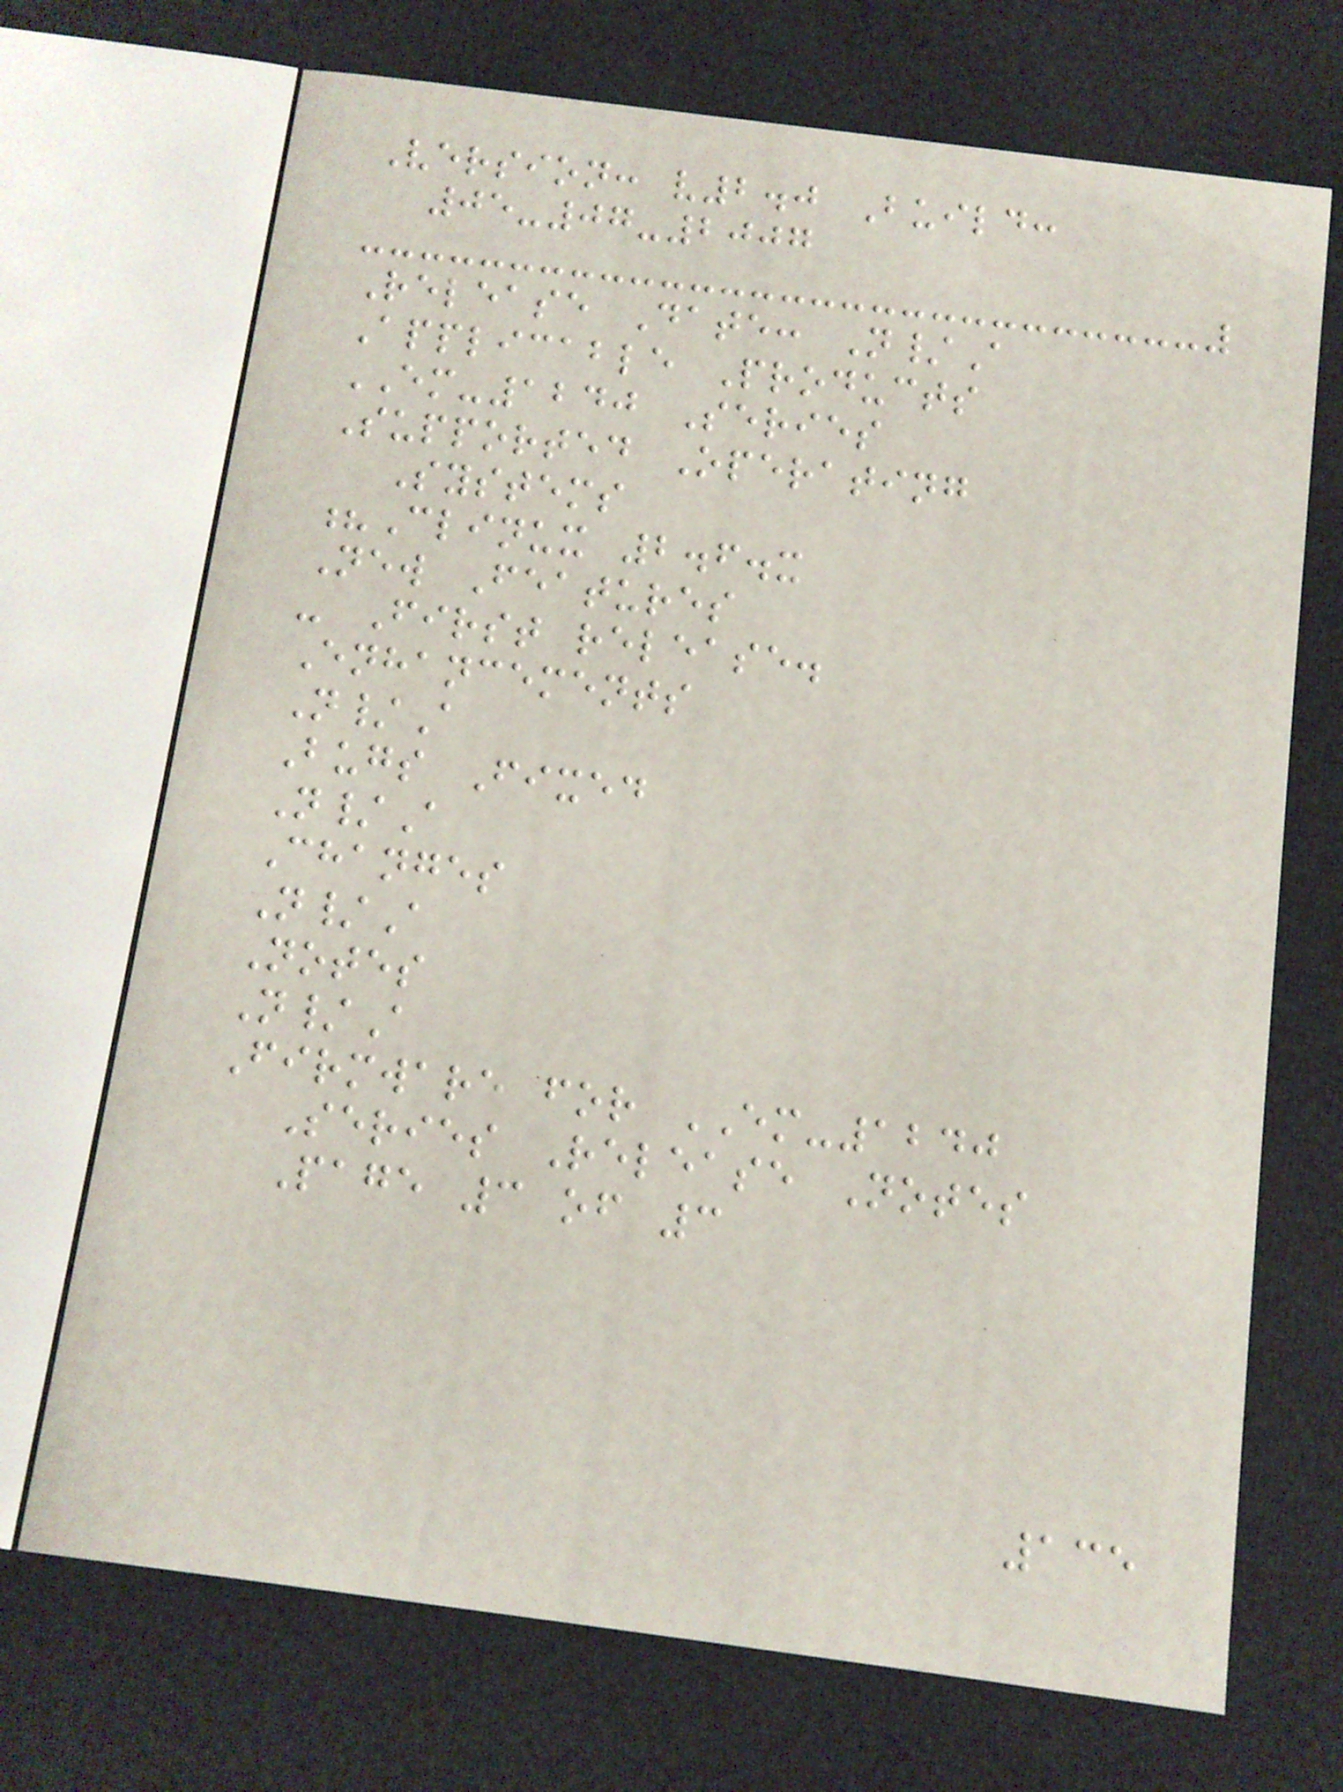Version: v2.0 Build:
05-07-2007
Release Date: N/A
Applicable Products
EM-1240 Series
Supported Operating
Systems
?Clinux 2.6.x
New Features
- First release.
Enhancements
N/A
Bugs Fixed
N/A
Changes
N/A
Notes
N/A
Firmware for EM-1240
Series Release Notes
Page 3 of 3
135
